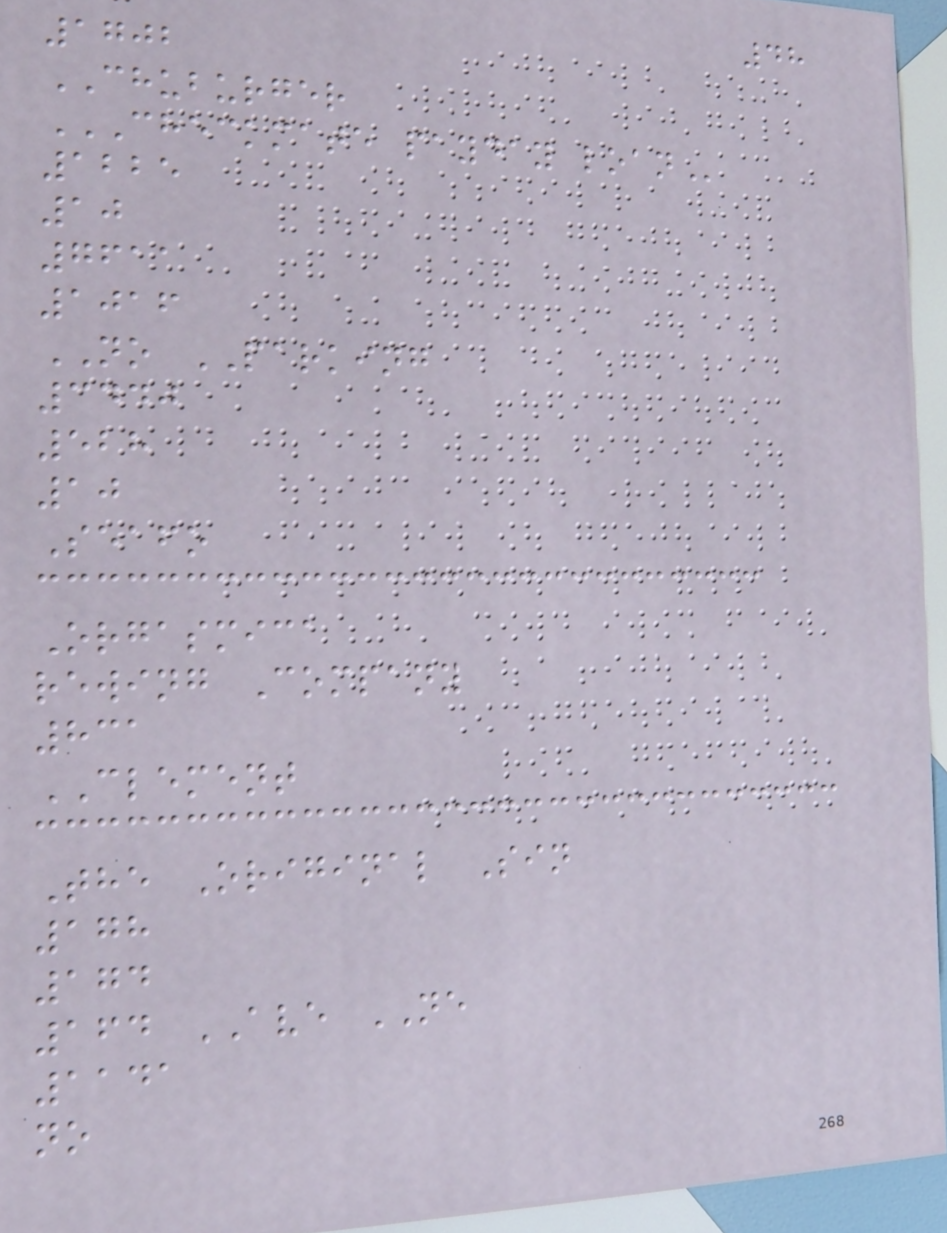48
1702
CHUBURGER
CHECKMATE PAYDAY LOAN
1225
10
7611
1016
NO PARKING
3440
528
10
Seafo
Orgasmica
rewing Company
831
CLEMENT
The Original Sin
178
174
164 AVE NE
1141
no
